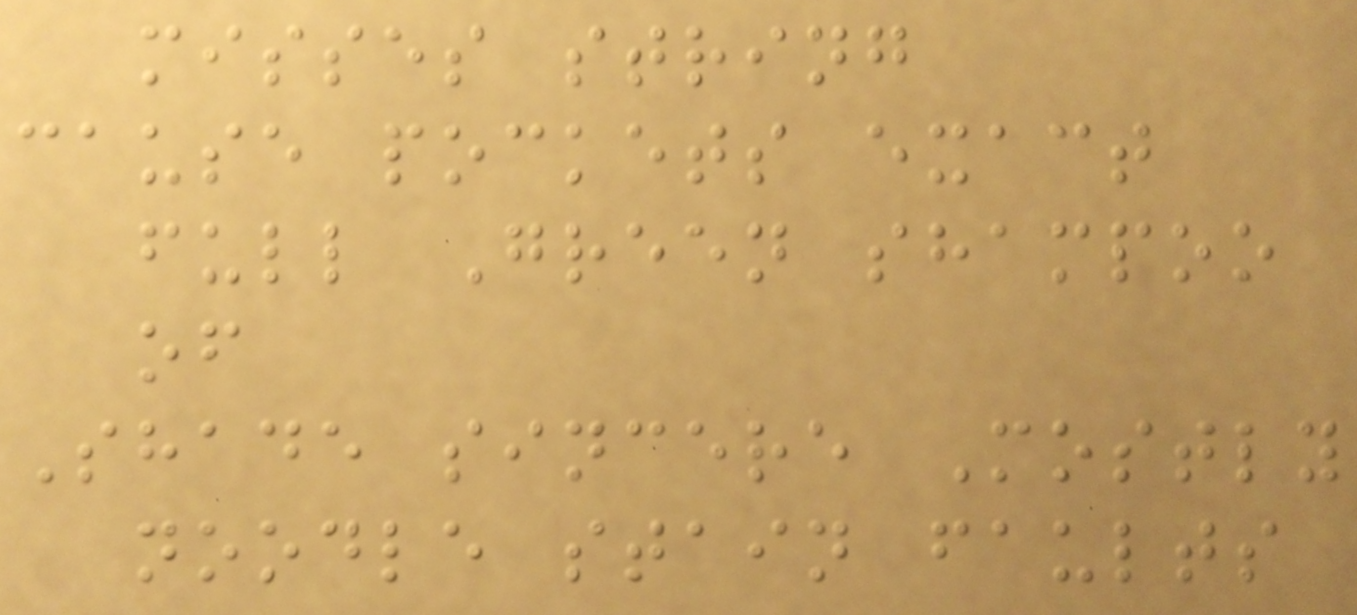misses string
cause pockets exact
full Green shampoo
of
Shade sincere Mostly
noodle stain faults
